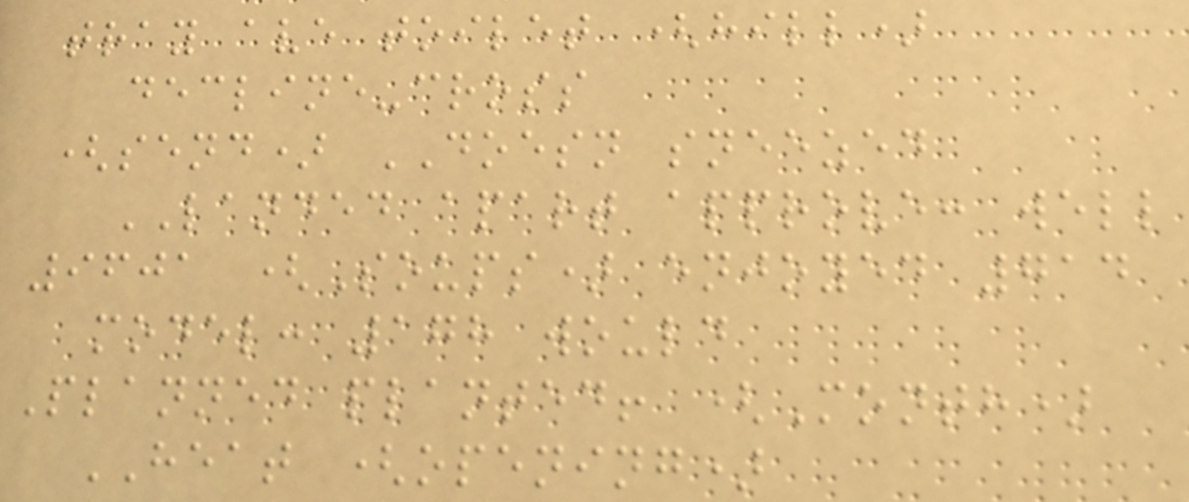tray ave toilet (hill)
decline-cross
(send) DOESN sneezed
LANDED apart approve: well
9601 (Soups) enjoyed 714
model: 178 would
Planned planted! (Month)
HEAT (opening)
